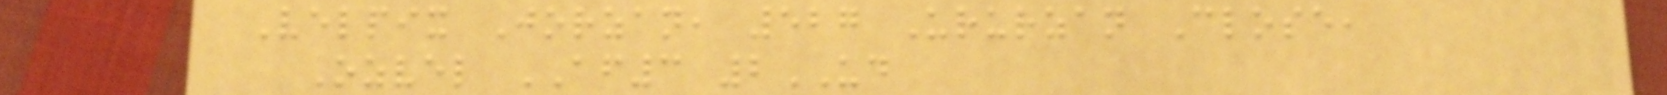Velpix Jorzan, 527 Ururzan Close,
Ozvel AF3 2UD
